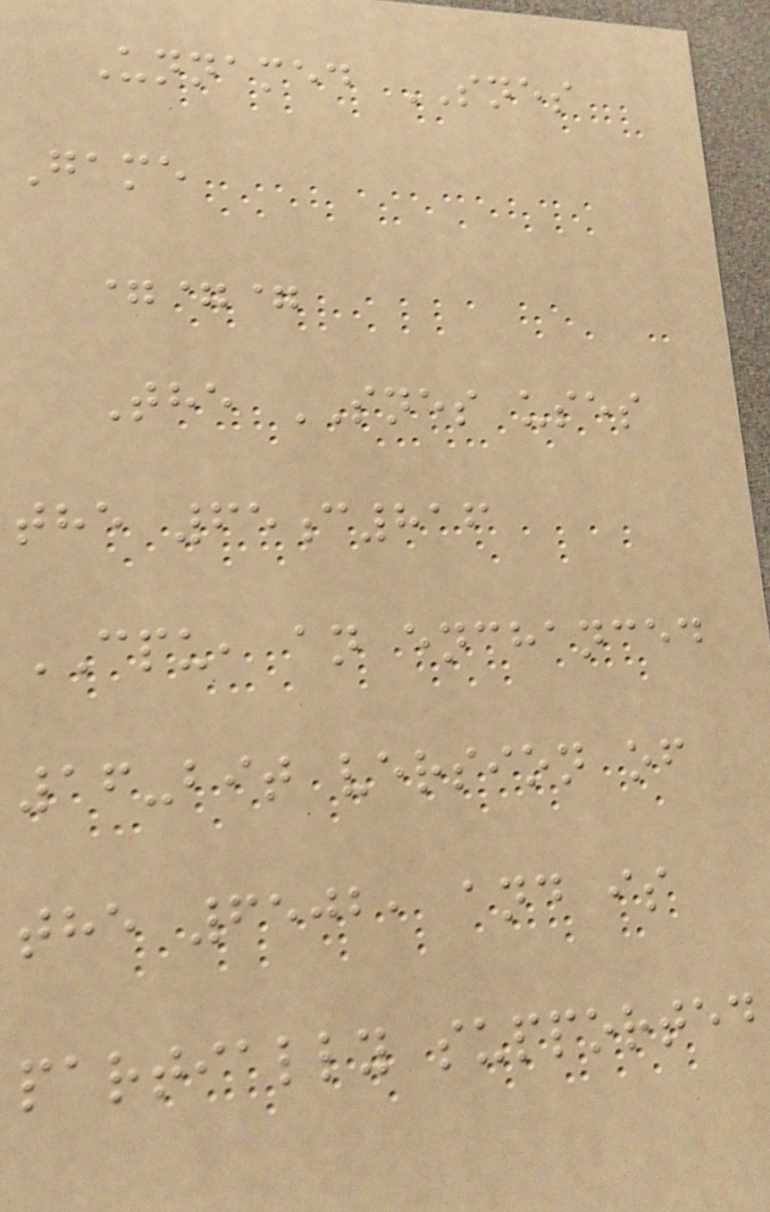Unnamed SNES
Game
===
The SNES uses
the 65c816
CPU, an enchanced
16-bit version of
the 6502, and is
partially supported
